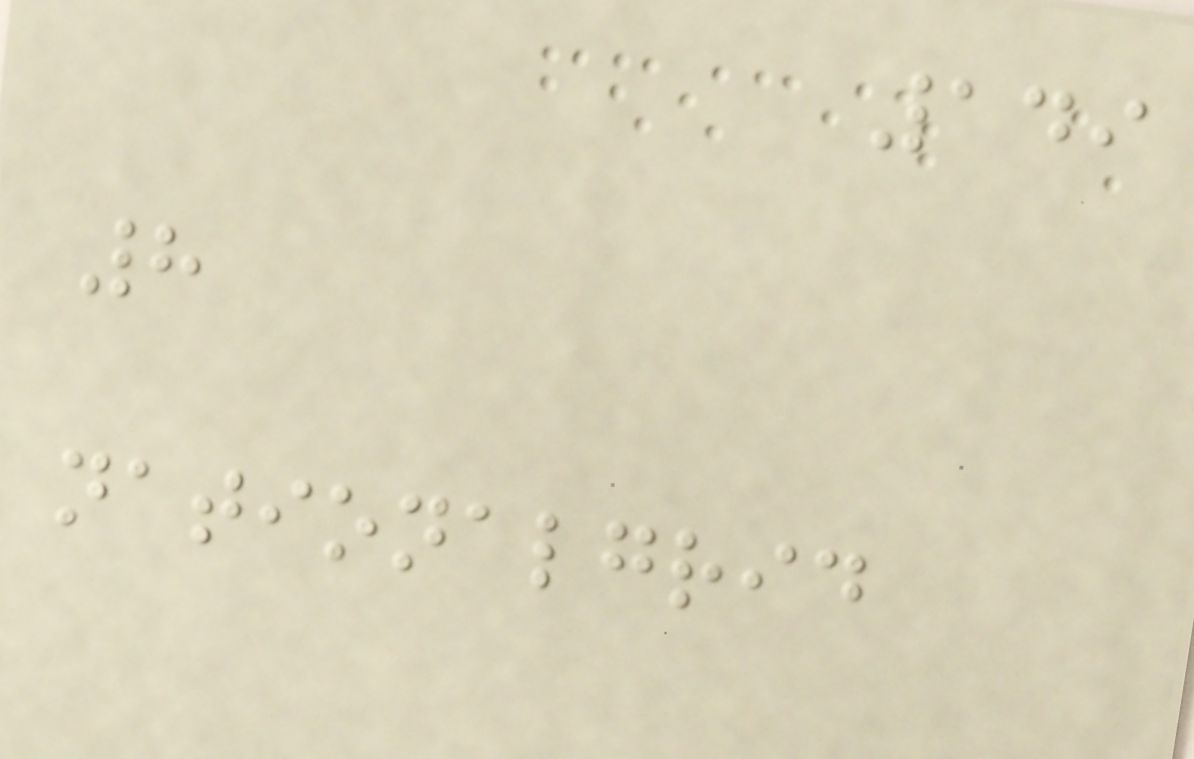149
8
nationalgrid
